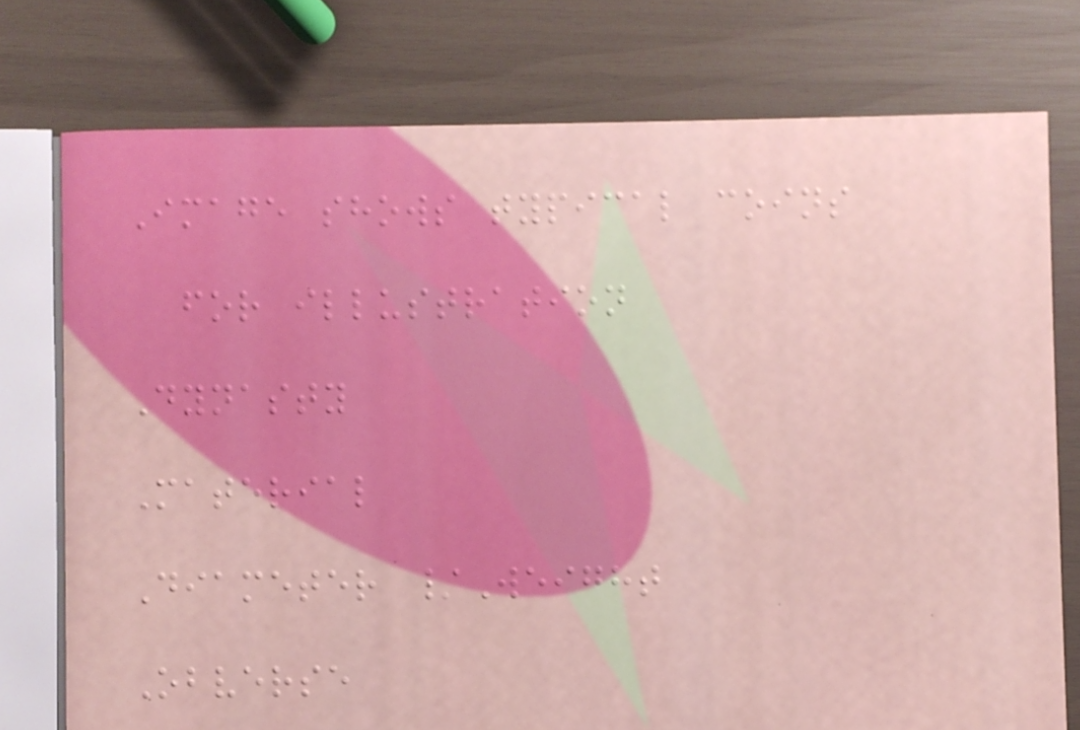Image shows typical coins
for illustration
Dynasty
Material
Diameter /Weight
Obverse
